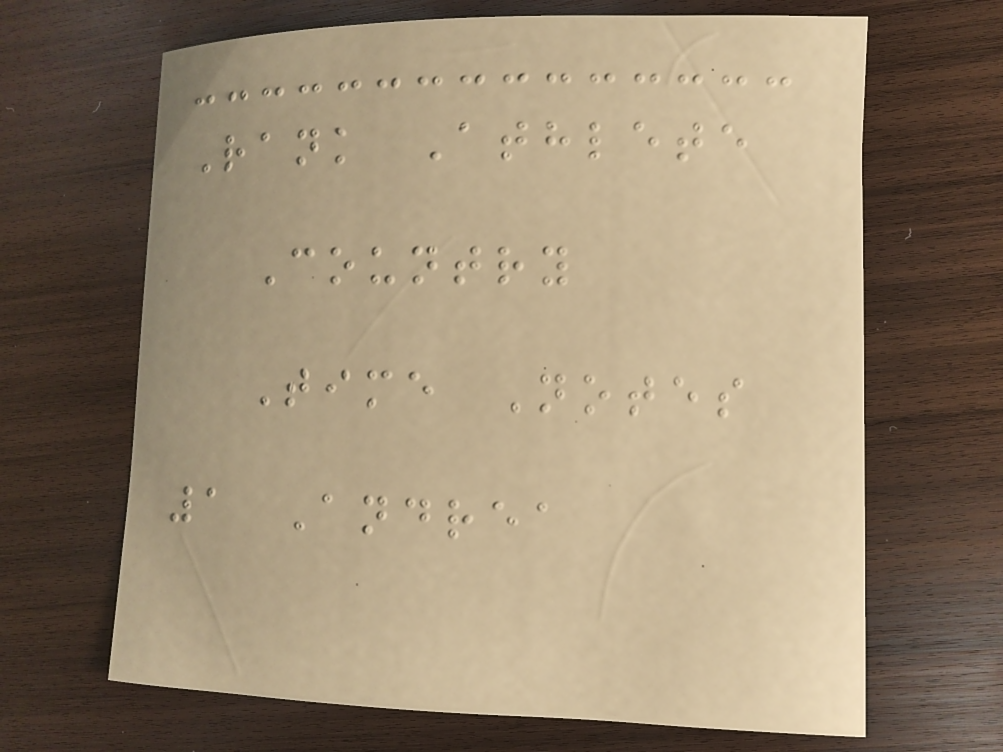Rank Athlete
Country
Time Notes
1 Andrea
